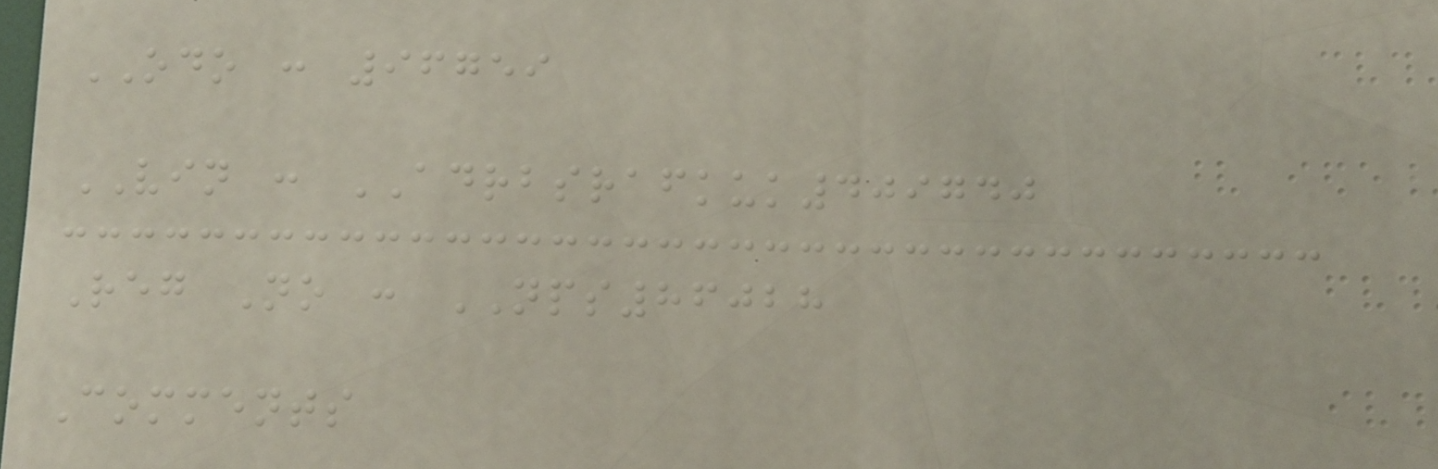ODO : 96759
VIN : ADRBSRAFKUK409740
Reg No : NPS86028
Comments
